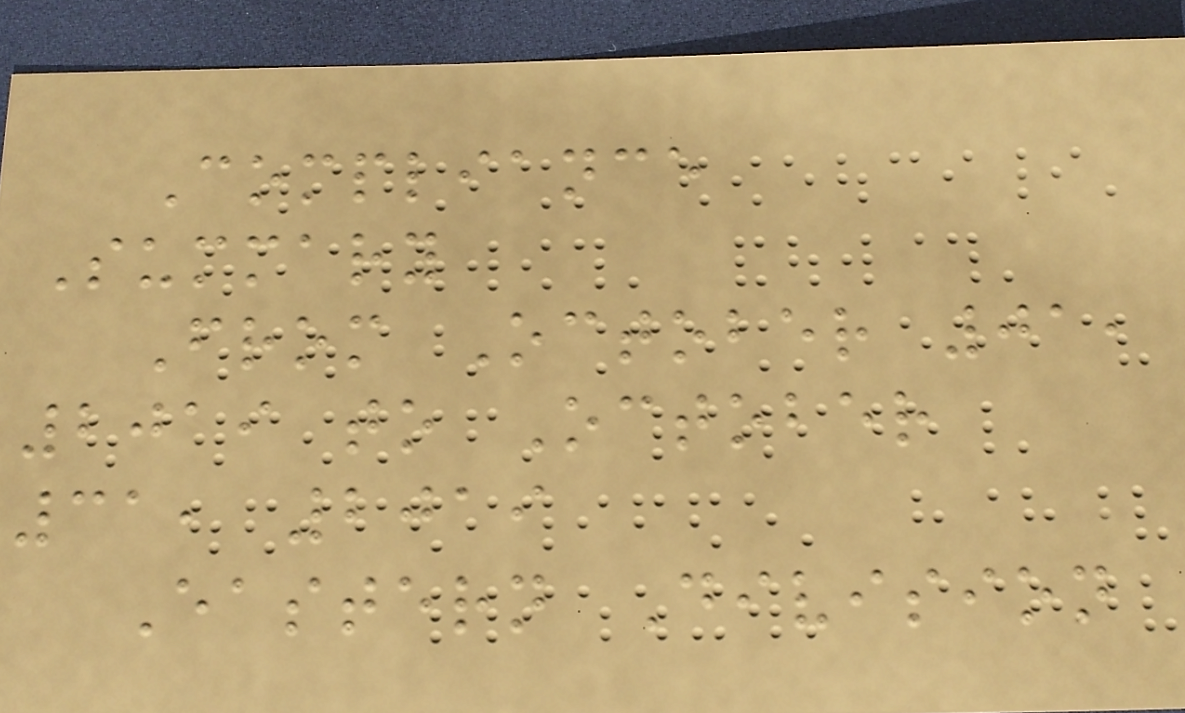Compliance
Summary
From October 01,
2019 to October
31, 2019
Eastern Division
